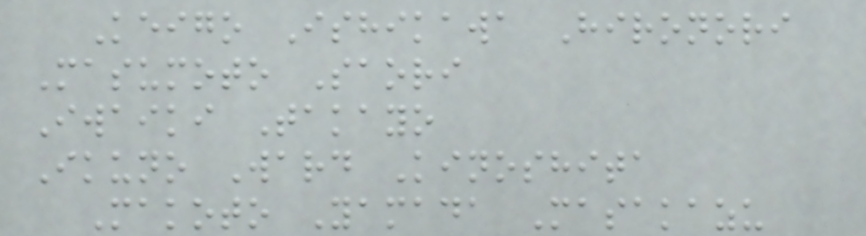Keigo Ishikawa Hironori
Masumoto Saori
Iwaiki Takayo
Ikuno Ward Kinoshita
Makoto Yamada Masakazu
